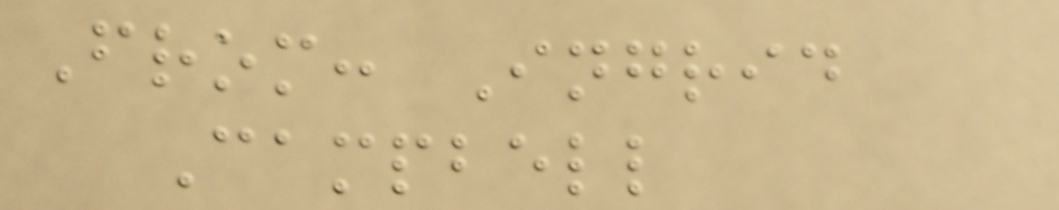From: Ingrid
Campbell
